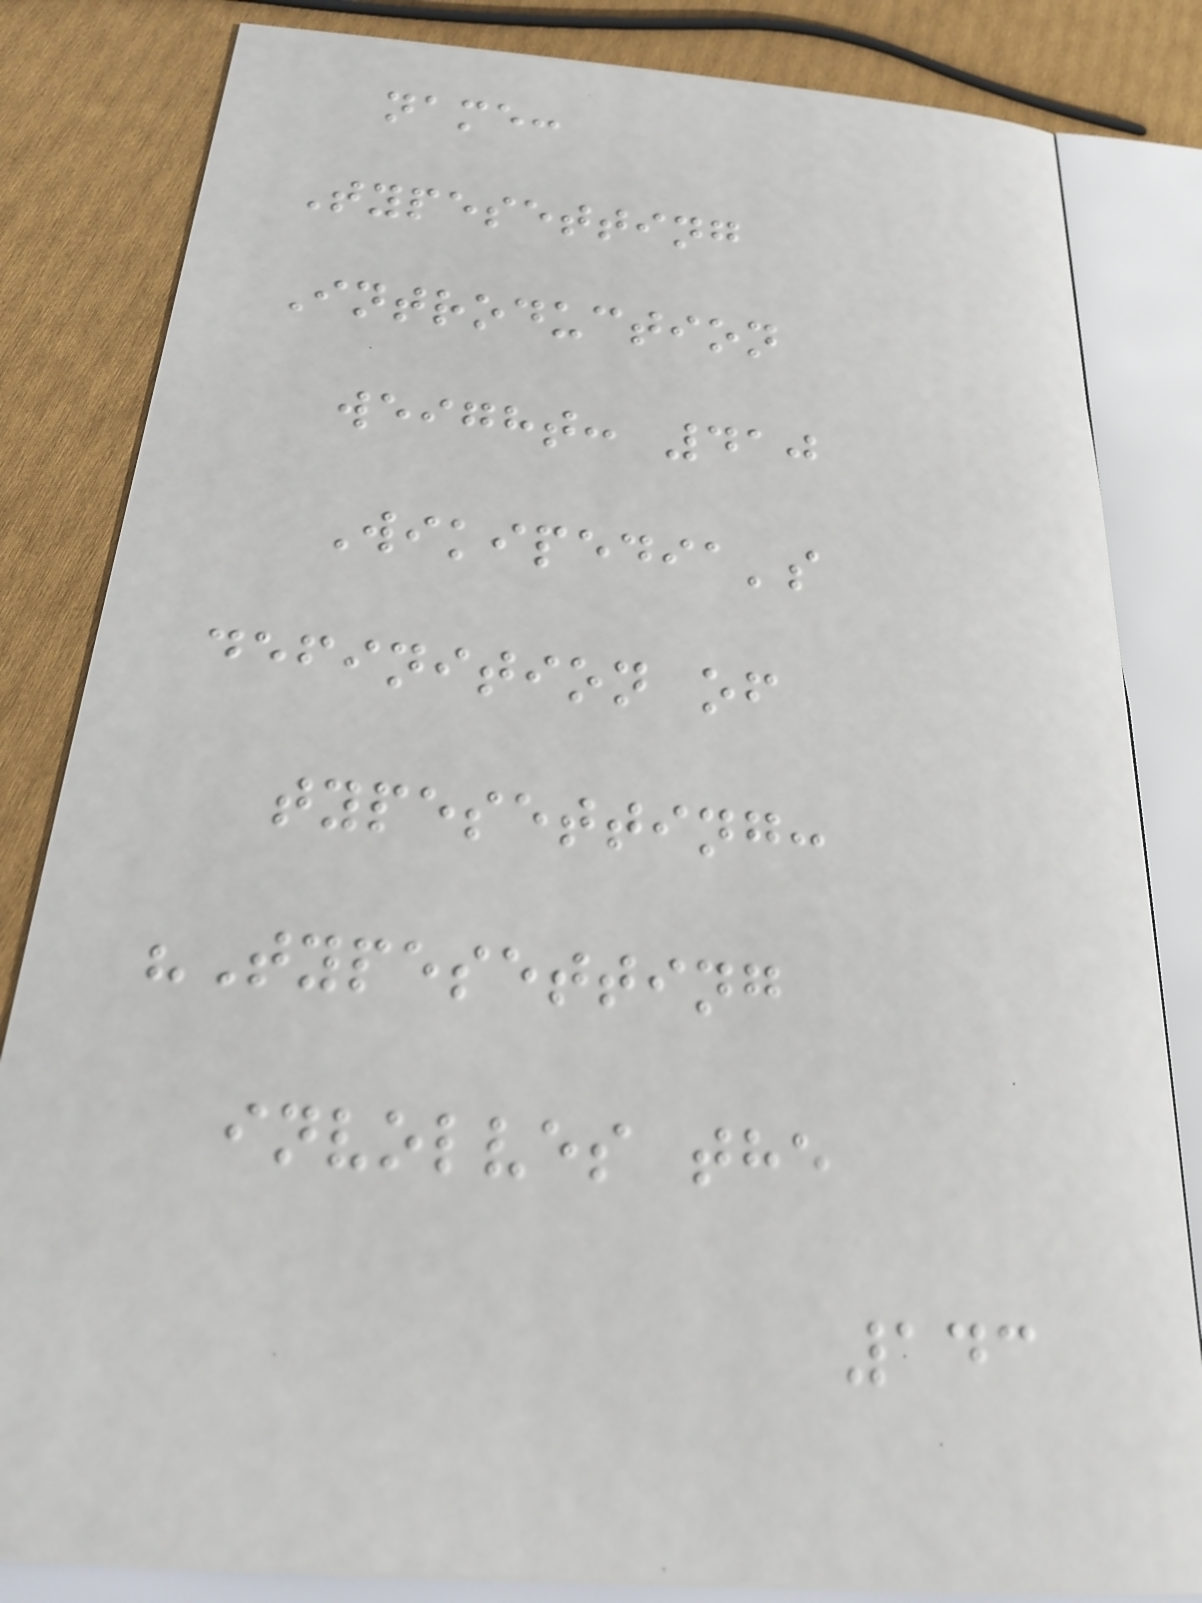name:
Typesetting
Introduction
weight: 410
Wikipedia's
definition of
typesetting:
"Typesetting
involves the
143
